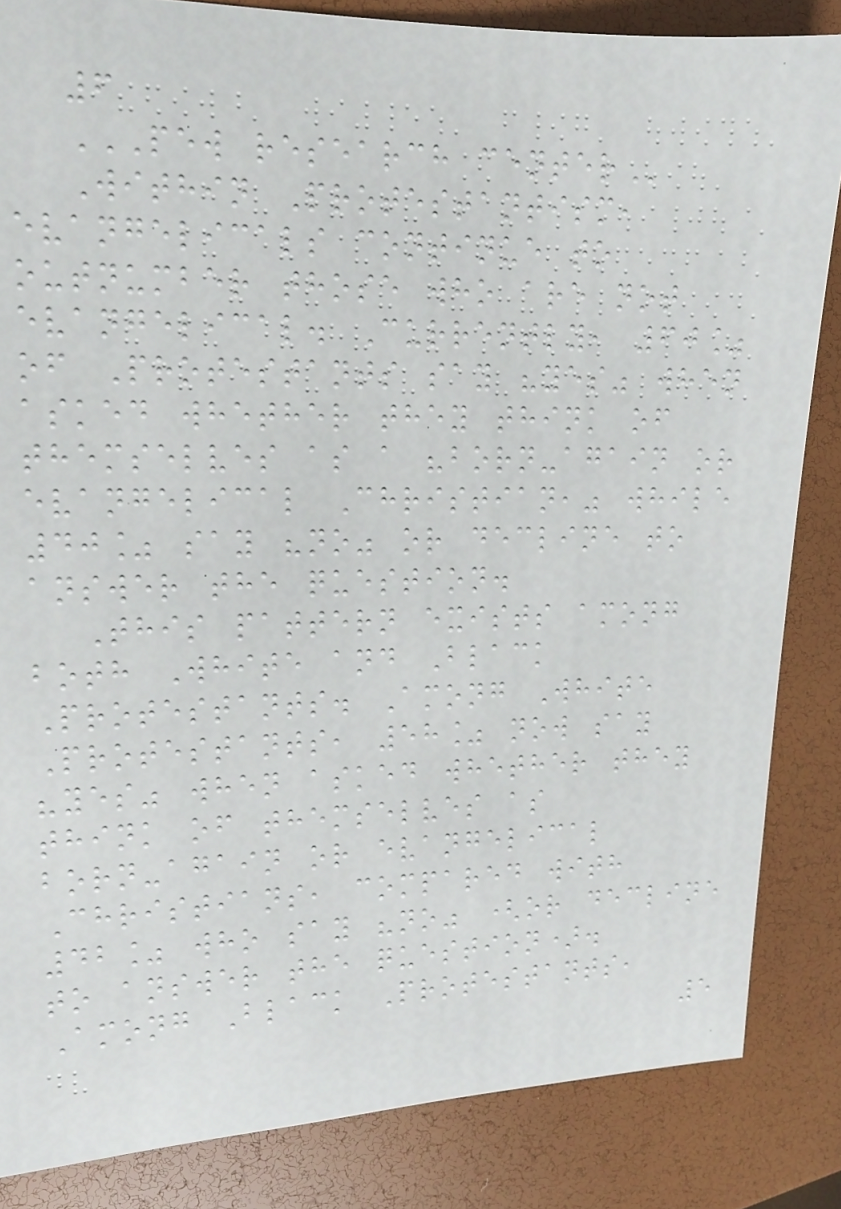6
PEW RESEARCH CENTER
Within Protestantism,
evangelicals continue to
outnumber those who are not
evangelical. Currently, 60%
of Protestants say "yes" when
asked whether they think of
themselves as a "born-again or
evangelical Christian," while
40% say "no" or decline to
answer the question.
This pattern exists among
both White and Black
Protestants. Among White
Protestants, 58% now say
"yes" when asked whether they
think of themselves as
born-again or evangelical
Christians, compared with
42% who say "no" (or decline
to answer the question).
Among Black Protestants,
5
